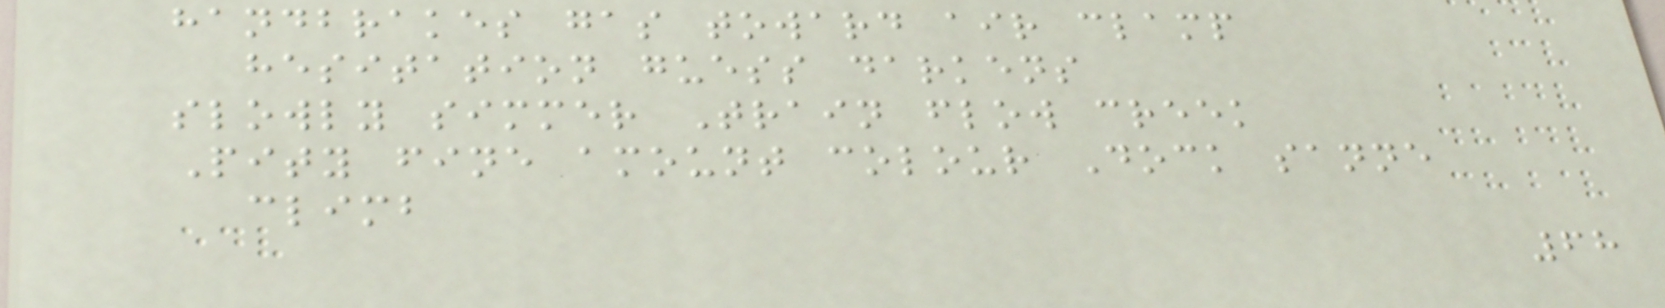handbrakes gas toward air clamp
hesitation guess darkens
slowly simmer Train flow creek
Pity fine amount colour Dock sanne
climb
68
